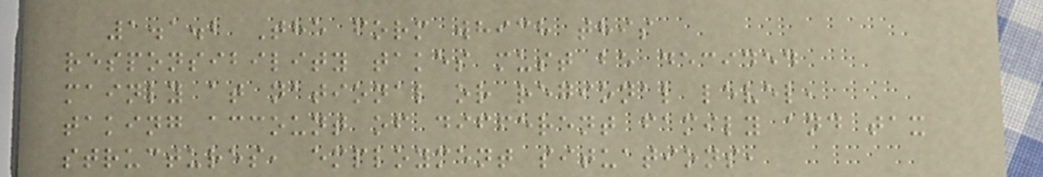1.1.2 The form which this
responsibility takes must be decided
mainly at national or regional level,
taking account of different family and tax
structures, employment situations,
